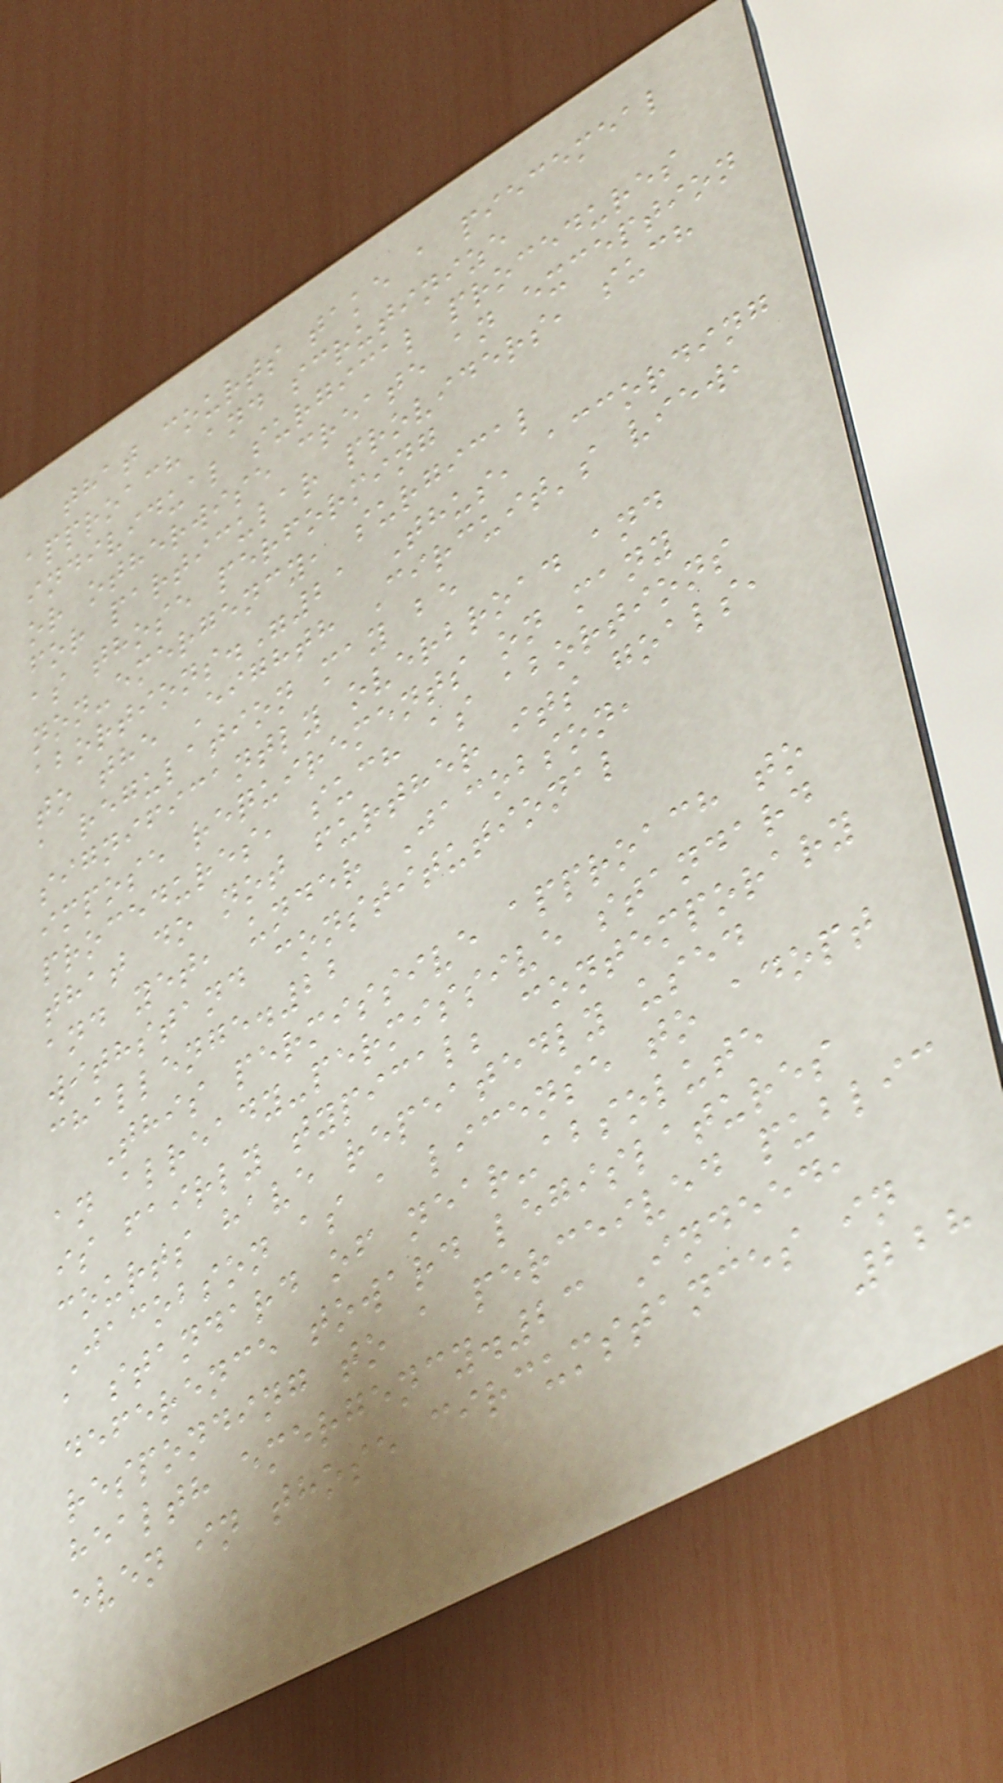that courts take a piecemeal
approach and scrutinize
individual surgical procedures
or otherwise create an exception
for particular providers, such
as those performing
non-emergency, surgical
abortions."21 Thus, according
to the Eighth Circuit's view,
a regulation may be
significantly overbroad and
impose requirements on many
procedures, such as abortions
that do not further its goals,
and yet, under Jacobson,
withstand constitutional
challenge.22
This permissive approach to
an already-permissive standard
is fairly typical; contemporary
courts have repeatedly used
Jacobson as a license to adopt
a standard of near-absolute
deference toward legislatures
responding to a perceived public
health emergency.23 Indeed,
even in those circumstances in
228
